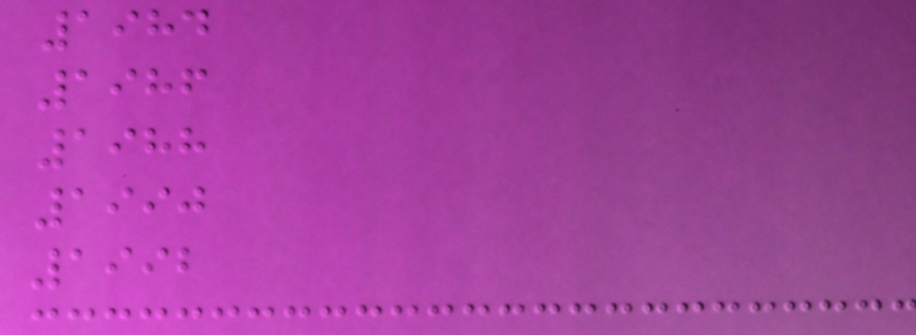1984
1986
1988
1990
1992
